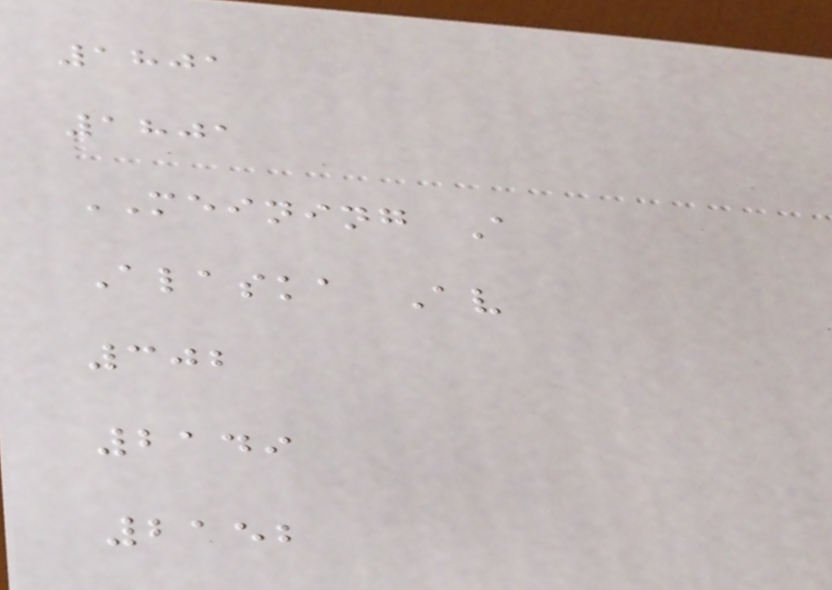1801
1801
MEINING A
Alaska Av
302
2149
2152
